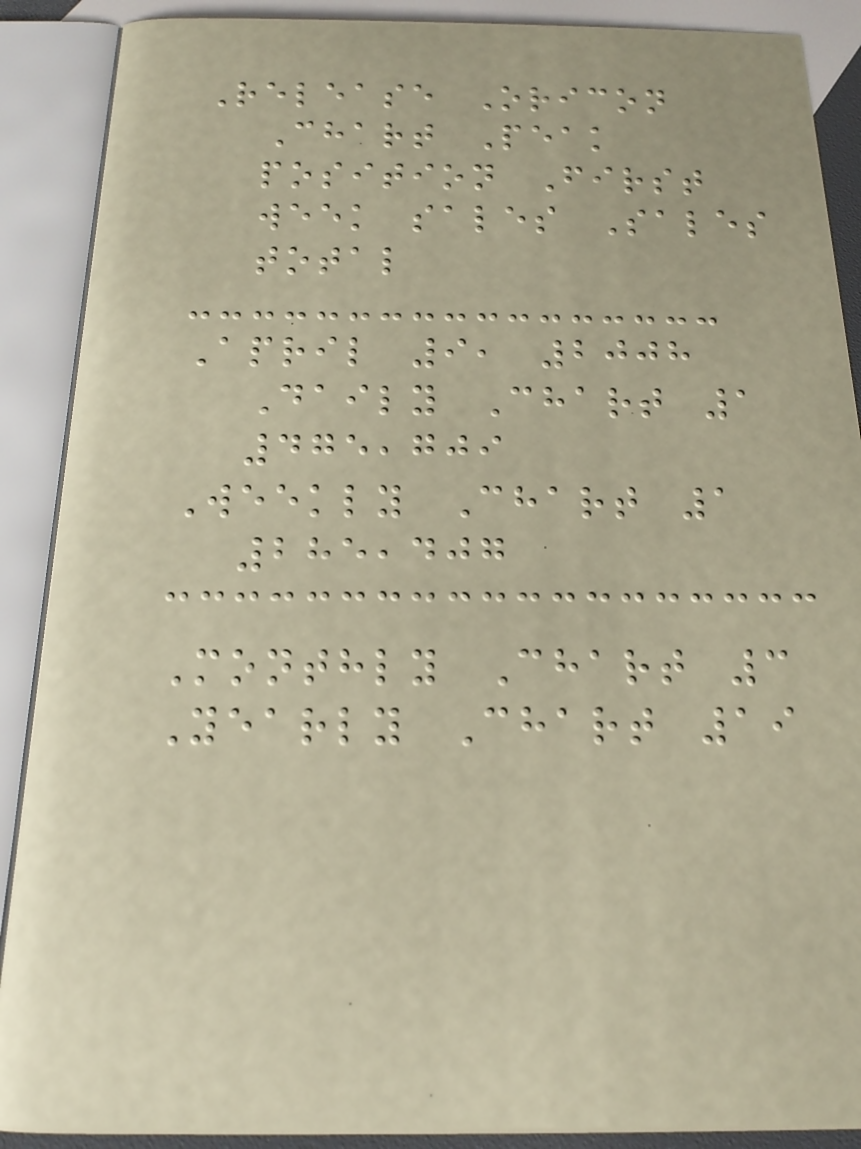Release Oricon
Chart Peak
position First
week sales Sales
total
April 9, 2008
Daily Chart 1
475,709
Weekly Chart 1
285,407
Monthly Chart 3
Yearly Chart 19
